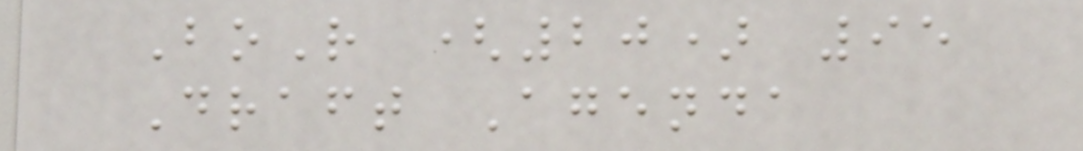BoR (20) 95
Draft Agenda
